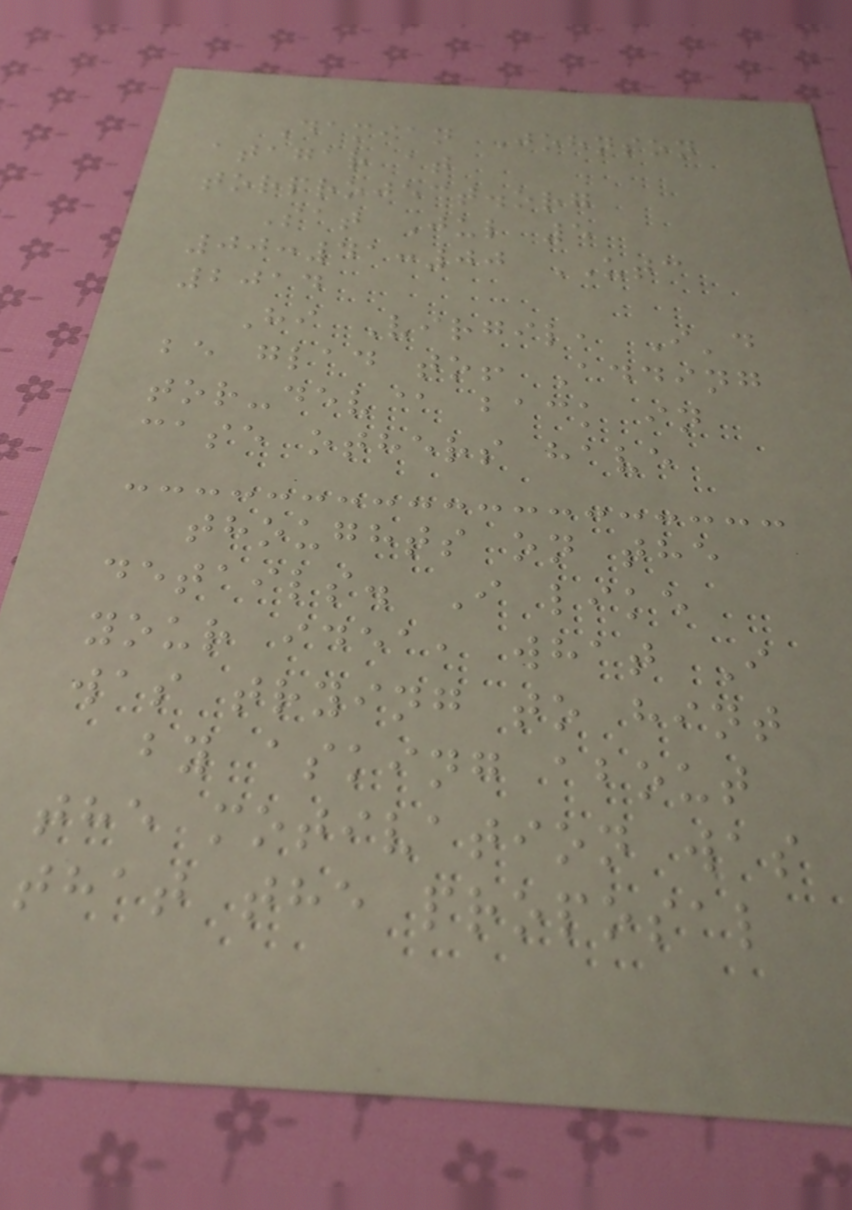Damian Johnson
atagar at
torproject.org
Sat Jul 5
00:41:00 UTC
2014
Hi Virgil, I'd
be glad to! Adding
tor-dev@ back in
case others have
thoughts on the
details. I like
your idea, what I
was trying to hint
by asking about
the motivation was
that the proposal
